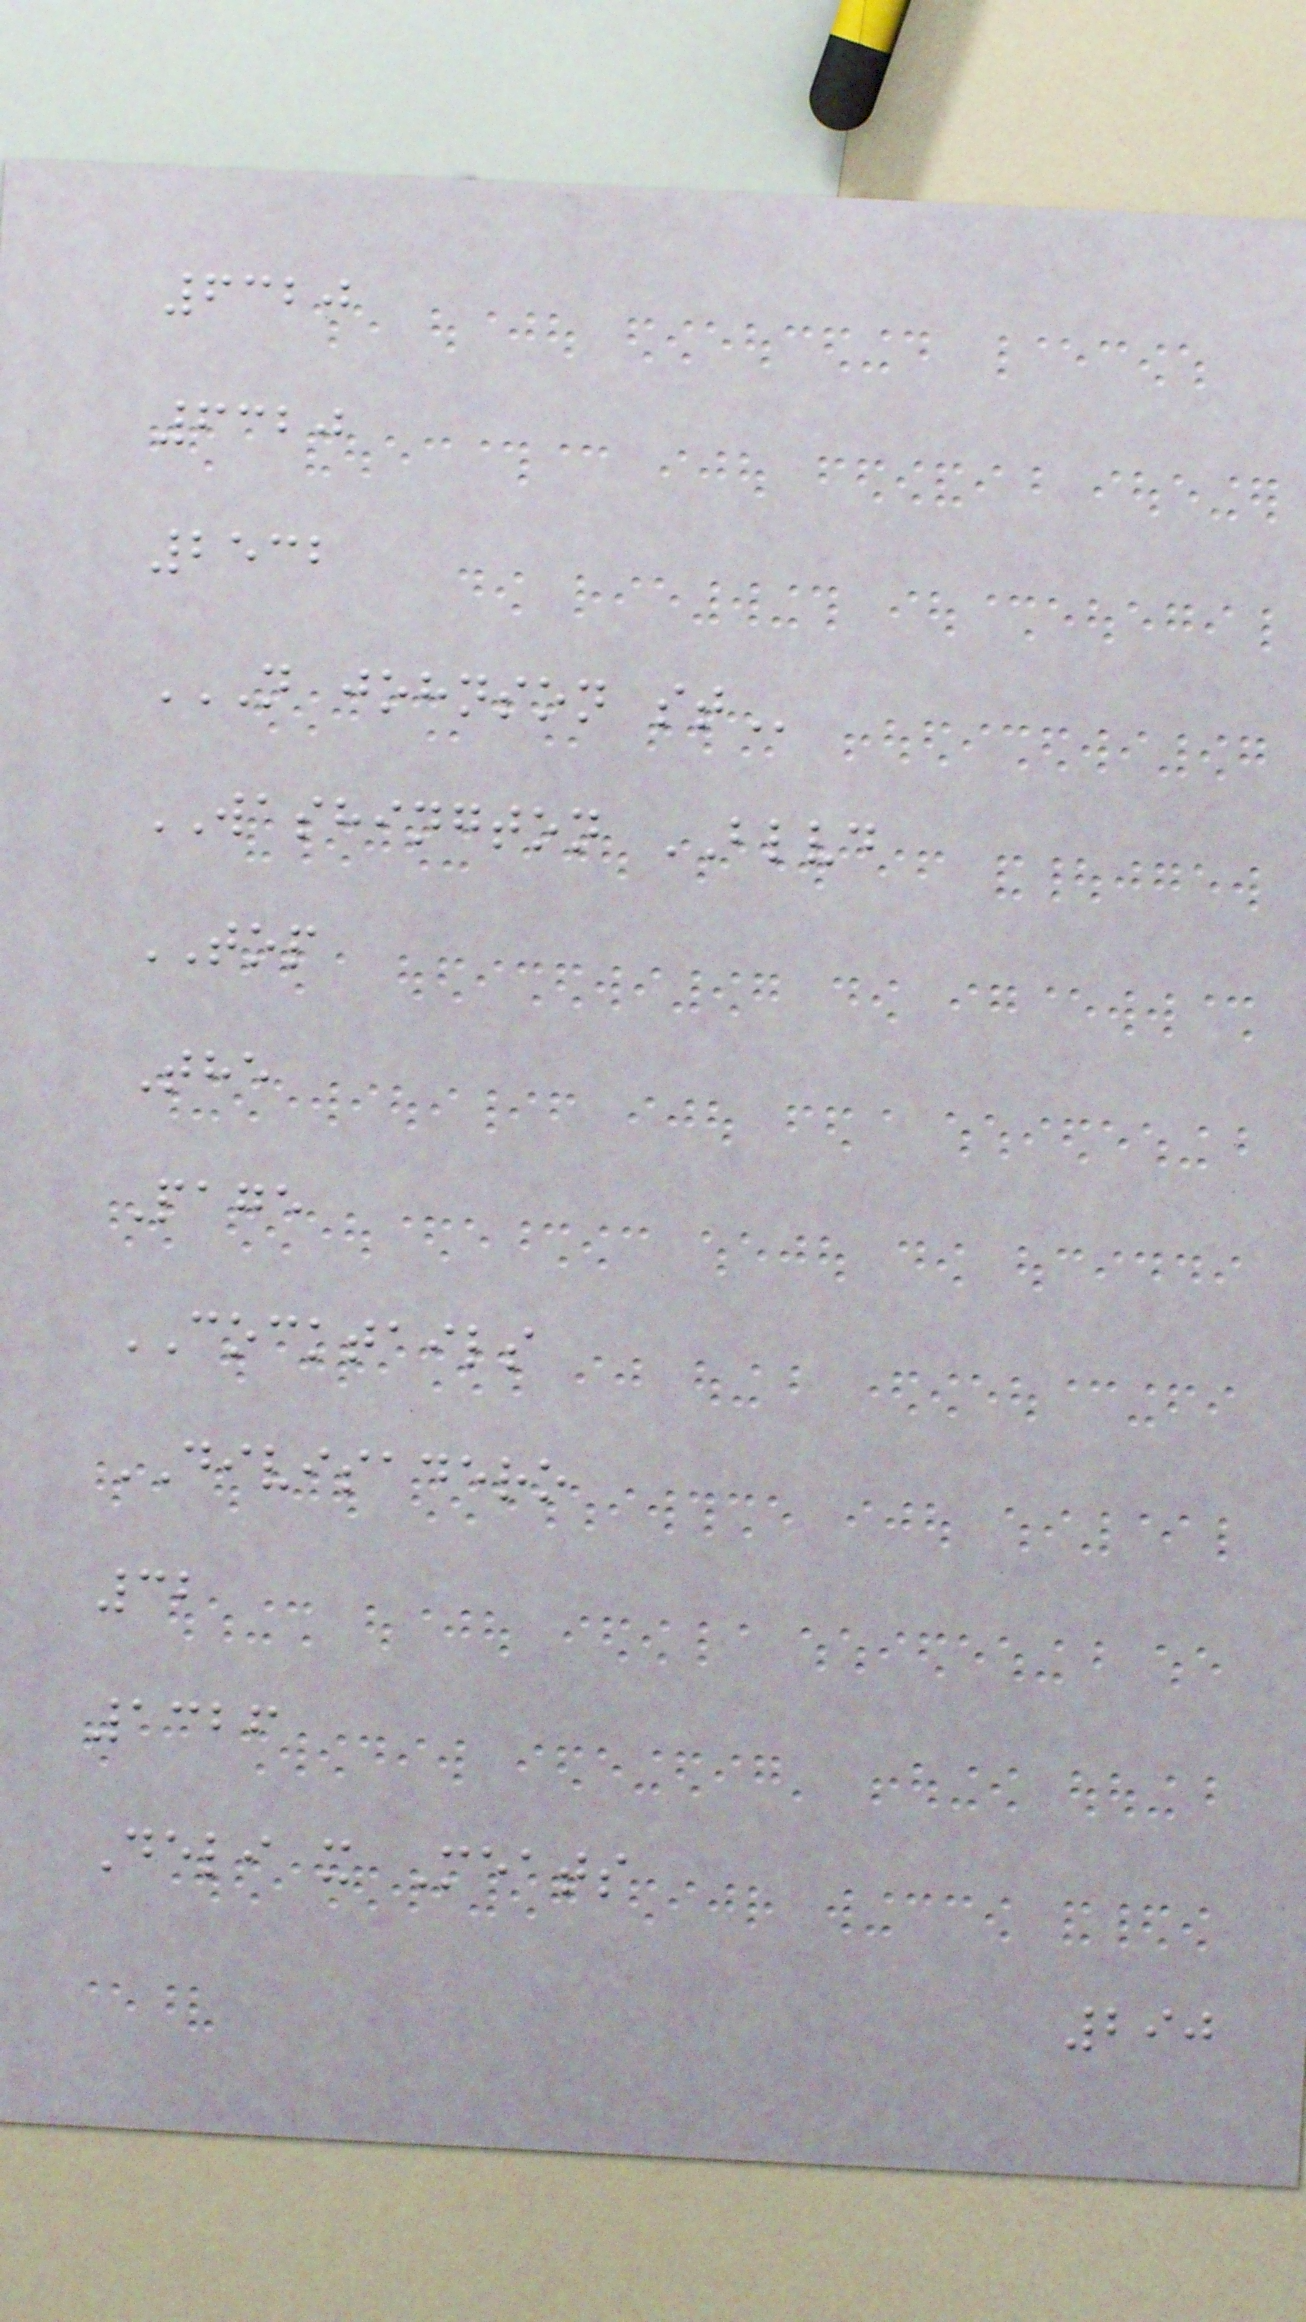6320
6320
2532
N JOHNSON ST
WASHINGTON BLVD
TOP
The
Page
COCKTAILS
DIVISADERO
32
1326
Deli x Meats
290
